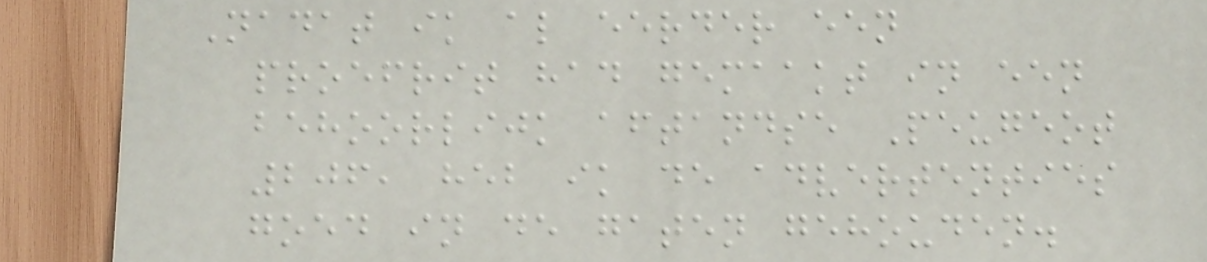Nadat ik al eerder een
proefrit had gemaakt in een
behoorlijk aftandse Peugeot
206, heb ik de advertenties
goed in de gaten gehouden.
